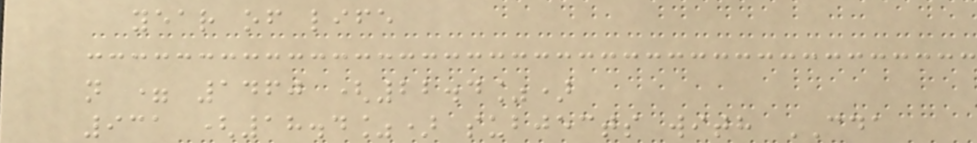year of life
n = 1460 (22.4%)
931 (18.4%) subjects with CDA
